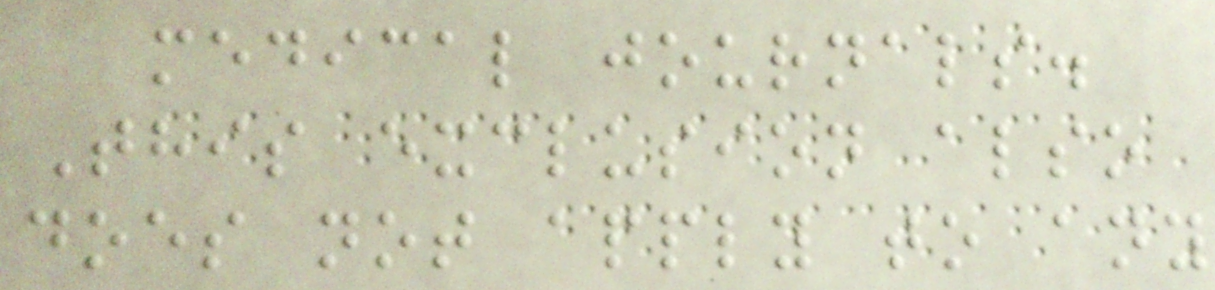medical journals.
This exclusion also
does not apply to any
